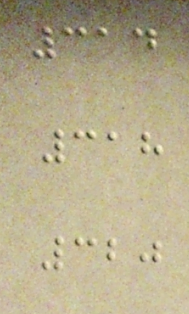314
318
320
